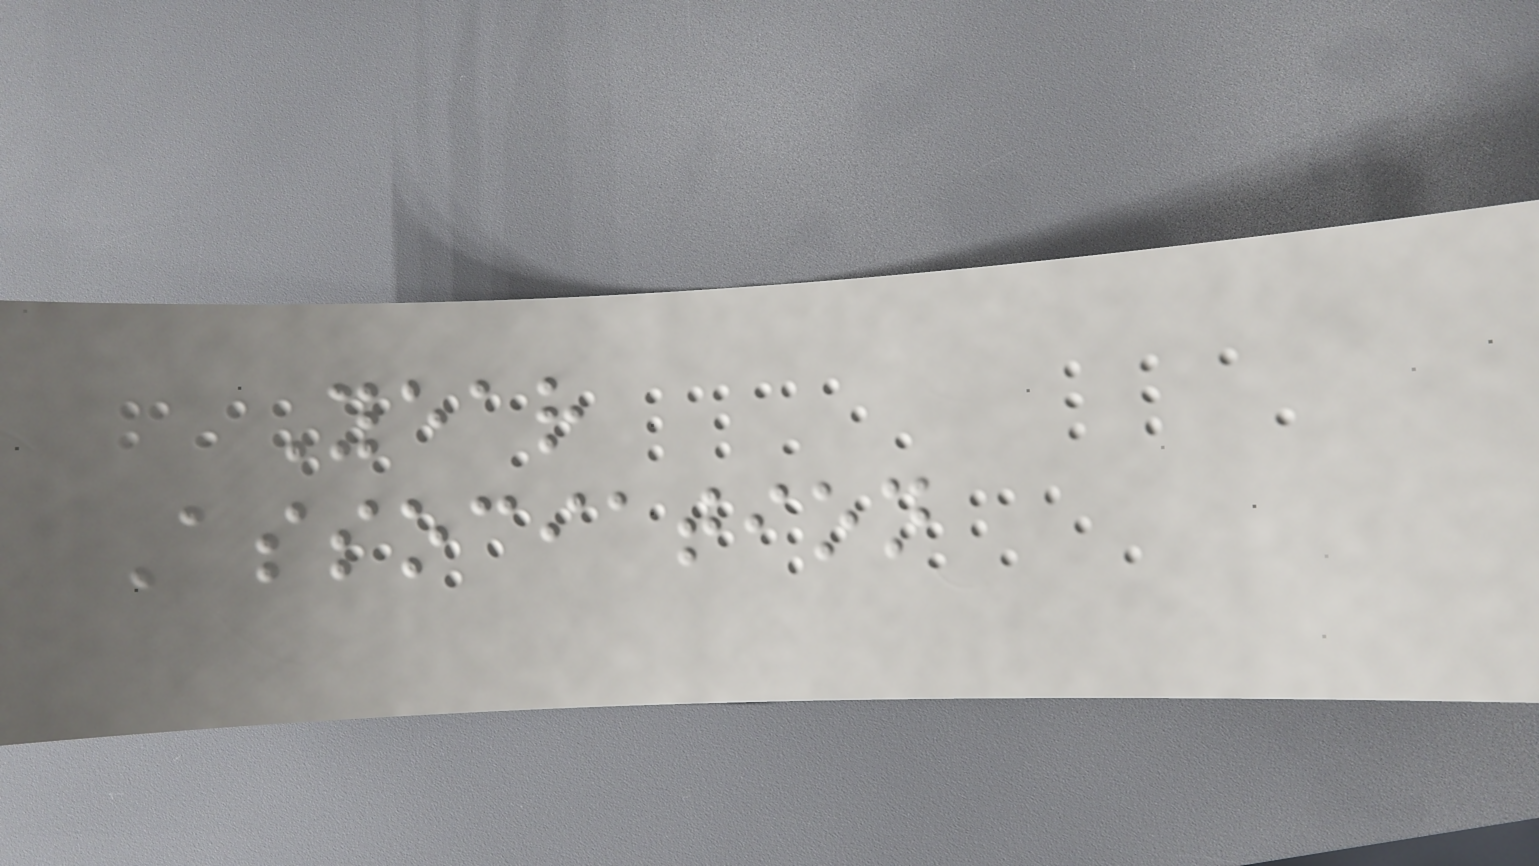Year
Association
